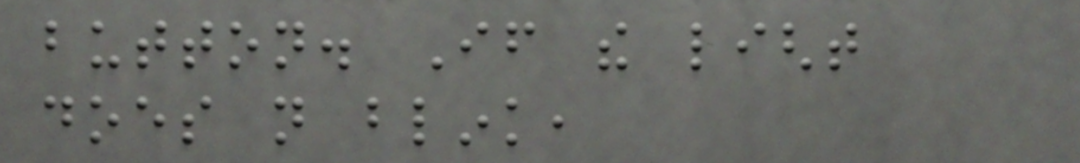button. If the light
does not blink,
